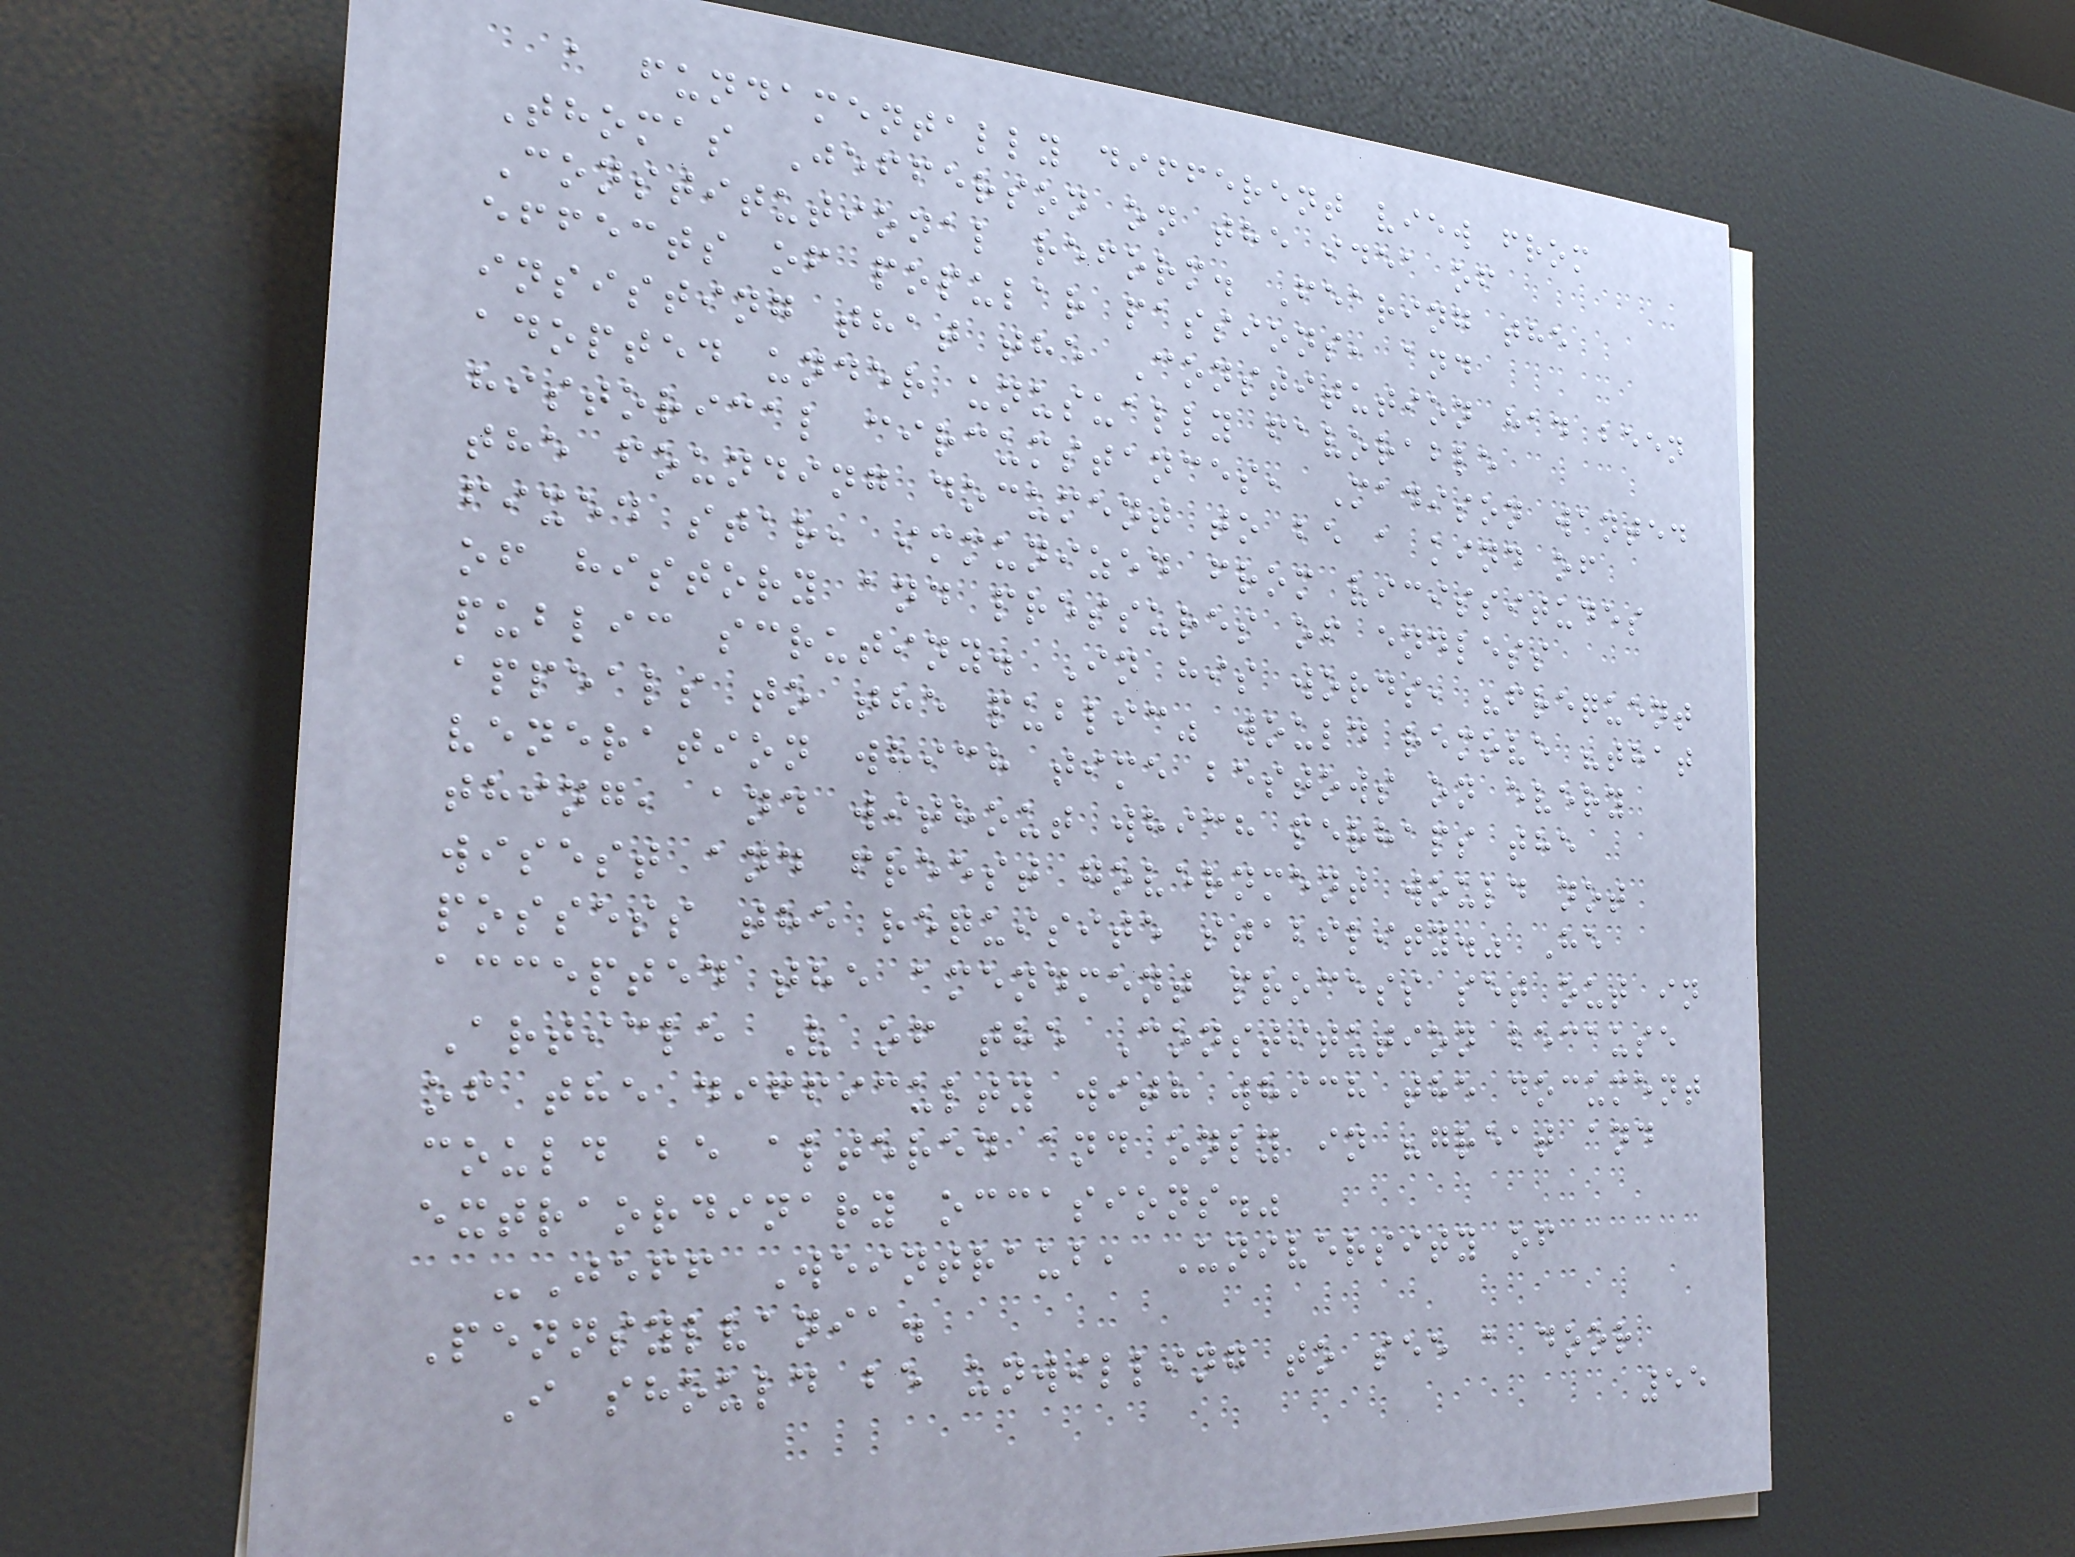a fundamentally different view from
Thomas Jefferson on the idea of
Constitutional reform. Fearing the
effects of popular passions, and
insisting that the Constitution had been
adopted under unusually favorable
historical circumstances, Madison wanted
the founding document to be a kind of
fixed star, immunized from vicissitudes
of history and pressures of endless
public scrutiny. In his words, "frequent
appeals to the public" would remove "that
veneration which time bestows on every
thing, and without which perhaps the
wisest and freest government would not
possess the requisite stability." He
accepted the amendment process set out in
Article V of the Constitution because
of the difficulty with which the document
could be altered and only in "great and
extraordinary occasions."
-Jeff Weintraub, University of
Pennsylvania.
I should be unwilling to see a door
55
